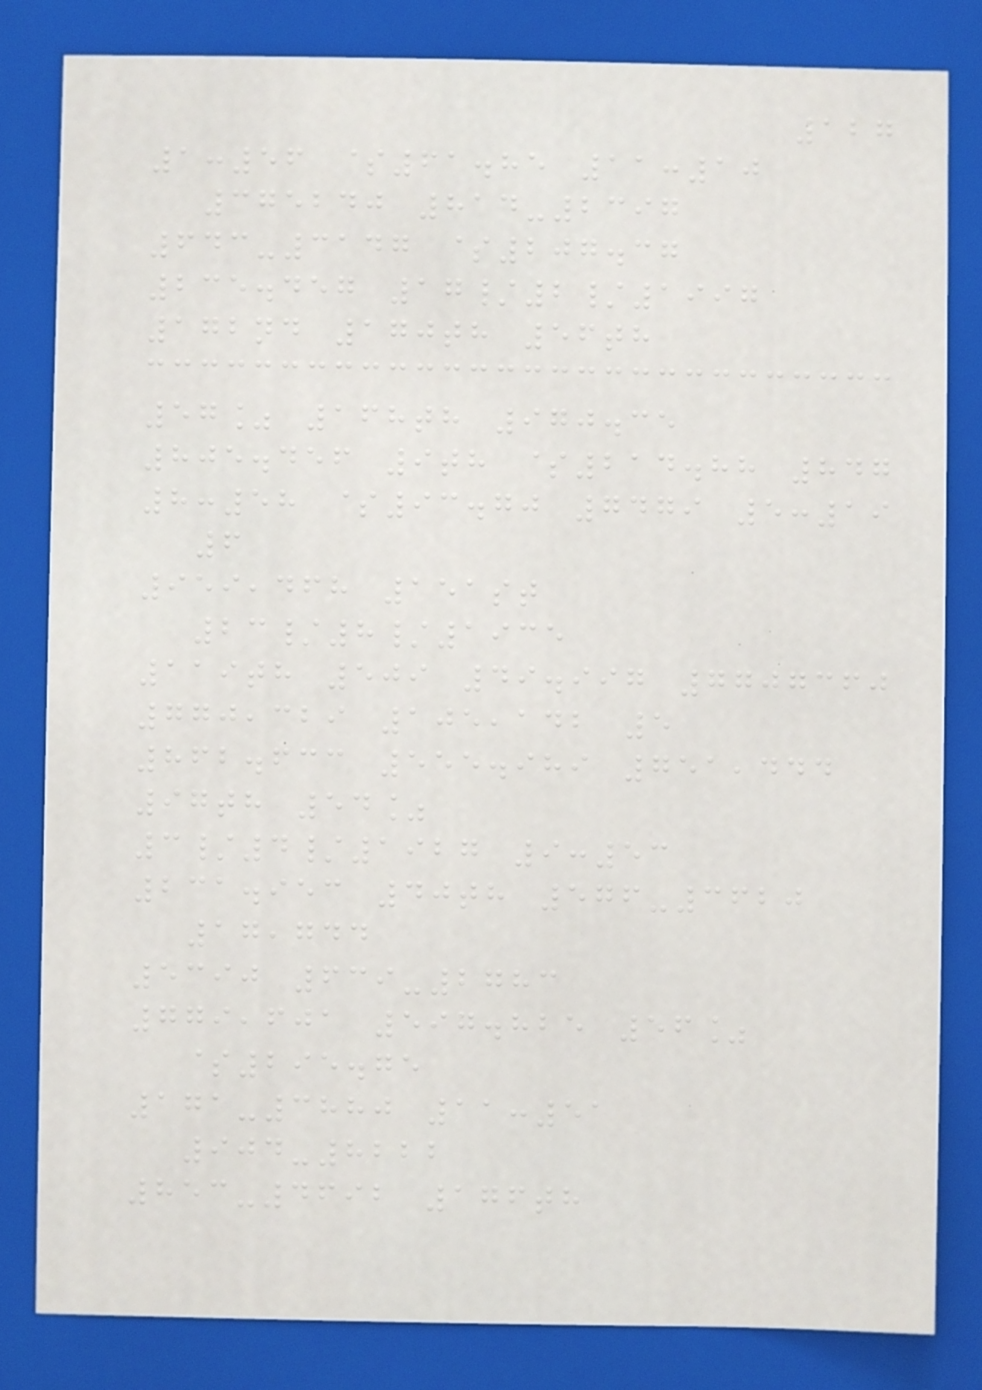127
1:56 $61.85 11:10
375240 814-2397
643-3147 $207.37
235.457 17/2/1997
172nd 170th 56th
57% 168th 970.35
805.456 9th $214.88 847
8:58 $93.70 7479 5:19
6
959,468 151st
23/8/1935
119th 509 49.997 7707360
770,329 105,142 5
862.633 555.989 751,444
97th 54%
3/4/1927 9:53
231.953 40th 576-3620
17,744
5390 639-2783
779,601 597.825 56%
$295.75
171-3880 11:51
904-8222
853-4692 176th
